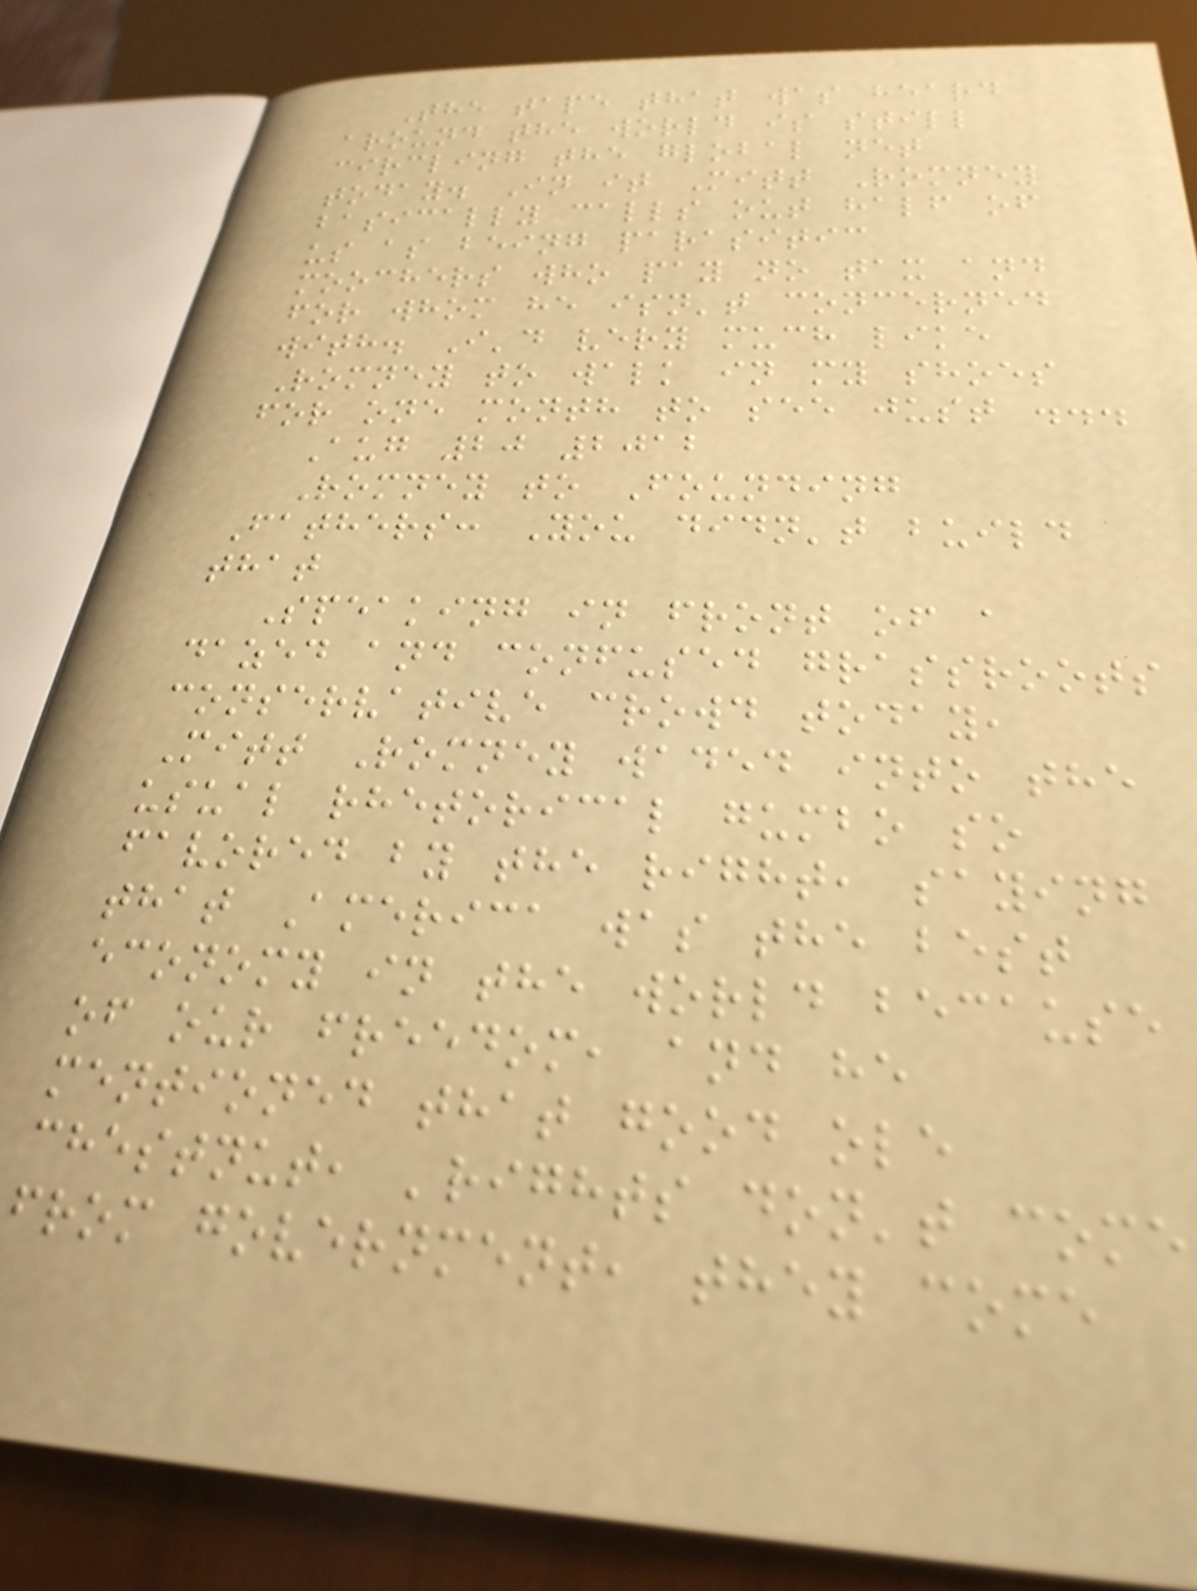The tape that was heard
around the world is still
circling the global net
today. In it Mitt Romney
basically calls out half of
us as being parasitic
moochers who pay no tax and
for whom he isn't concerned
with. I'd very much like
Romney to walk in my shoes
for one month to see just ...
Aug 20 2012
Romney to Founding
Fathers: You didn't build
that
Speaking in front of a
dazed and confused grassroots
conservative crowd today,
Mitt Romney waded into the
usual rhetorical gumbo so
favored by the right, saying
that America was the best
economy in the world because
of our freedom, and he
mentioned that good ole
chestnut, 'rights don't come
from government, they come
